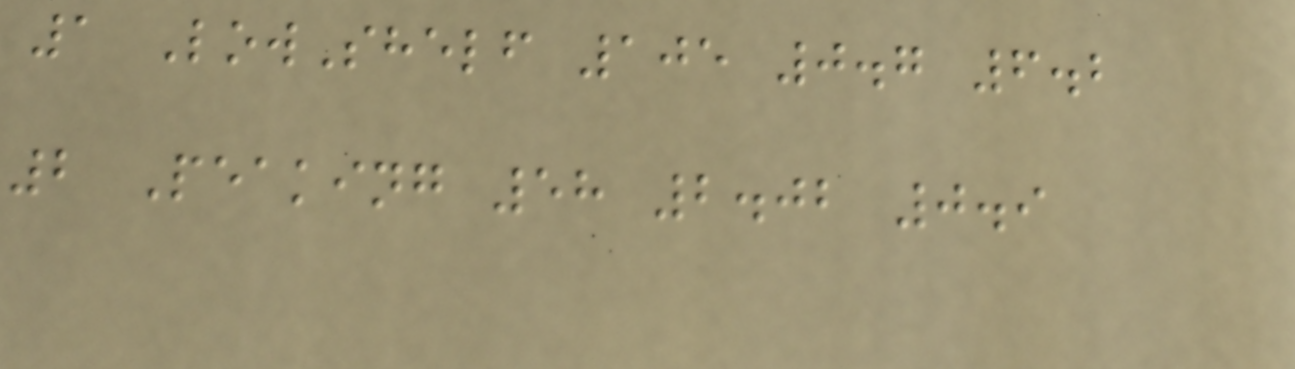1 LowShelf 105 0.7 6.2
2 Peaking 58 2.02 0.9
